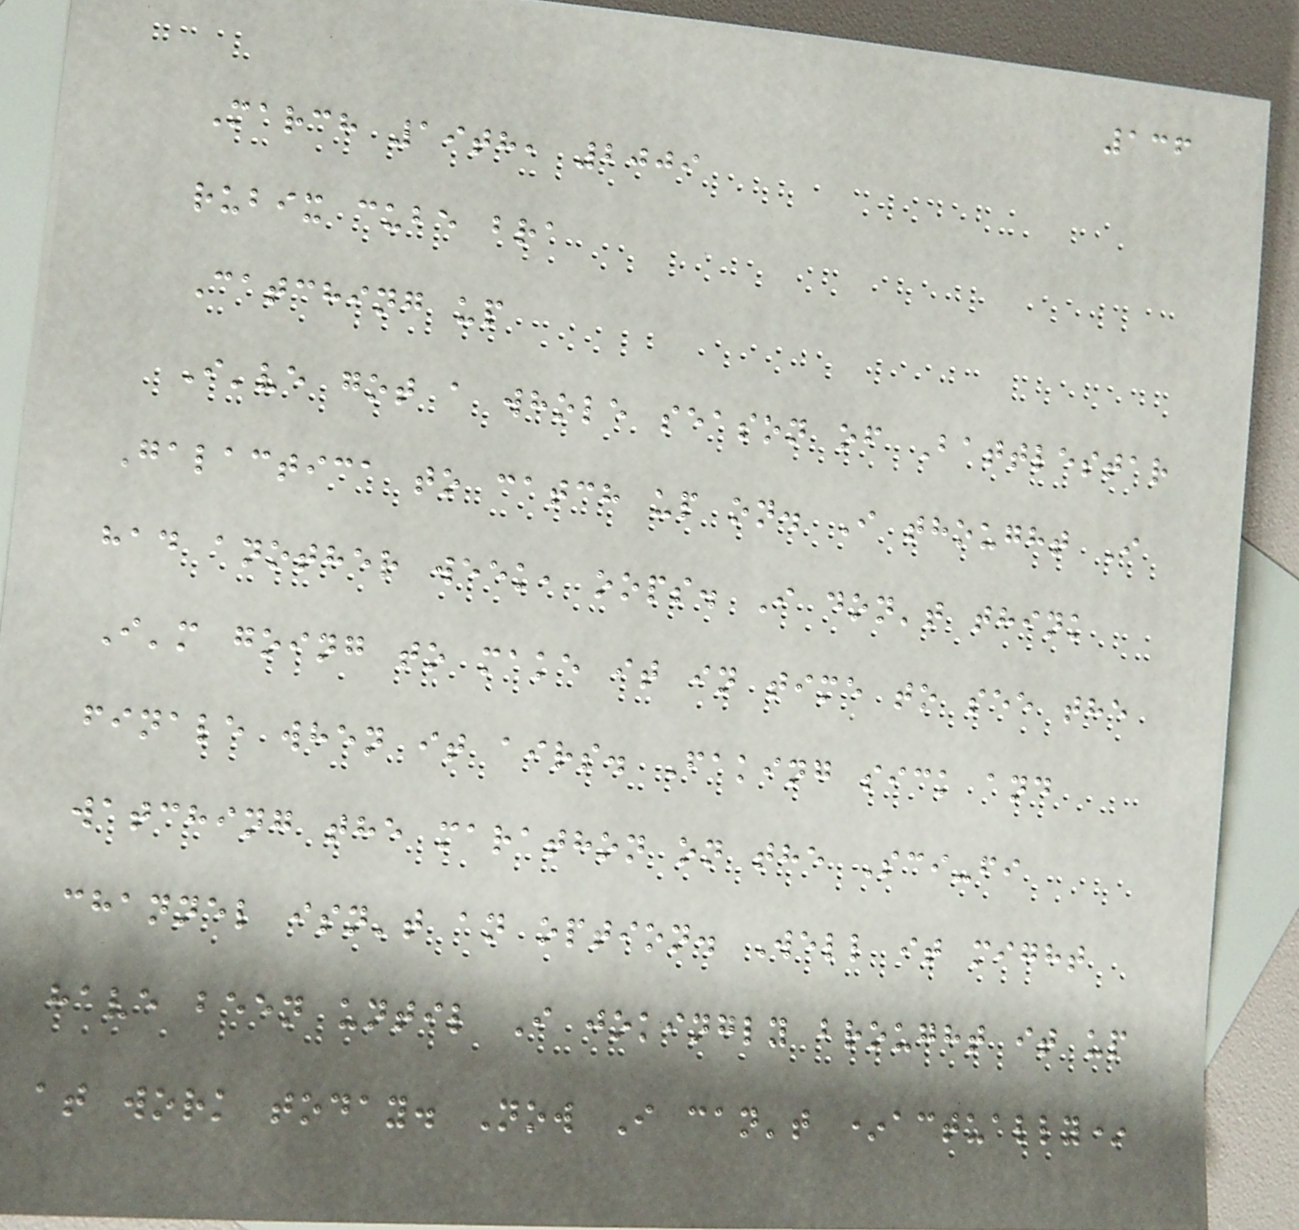136
March 19th, 2009
rubix cube bra
Catching up
I've got a whole season of Battlestar
Galactica to catch up on. I thought I
had another week, oops. I don't think
I'm going to make it in time to see the
finale when it airs. Faking sick and
watching the marathon on the Sci-fi
channel isn't an option. Well it might
have been until I jokingly brought it up
at work today. Now I can't *actually*
